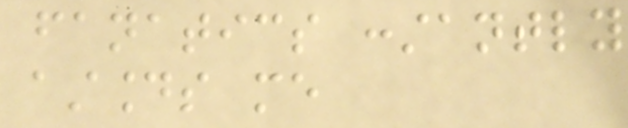fanatics constantly
astounds me
